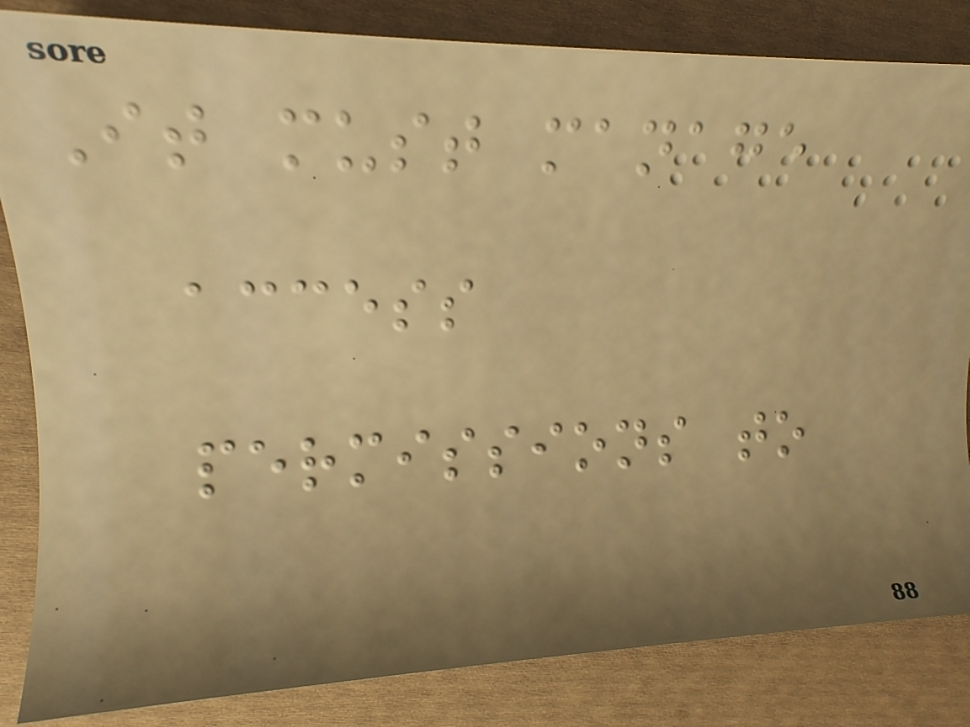It must manage
access
permissions to
